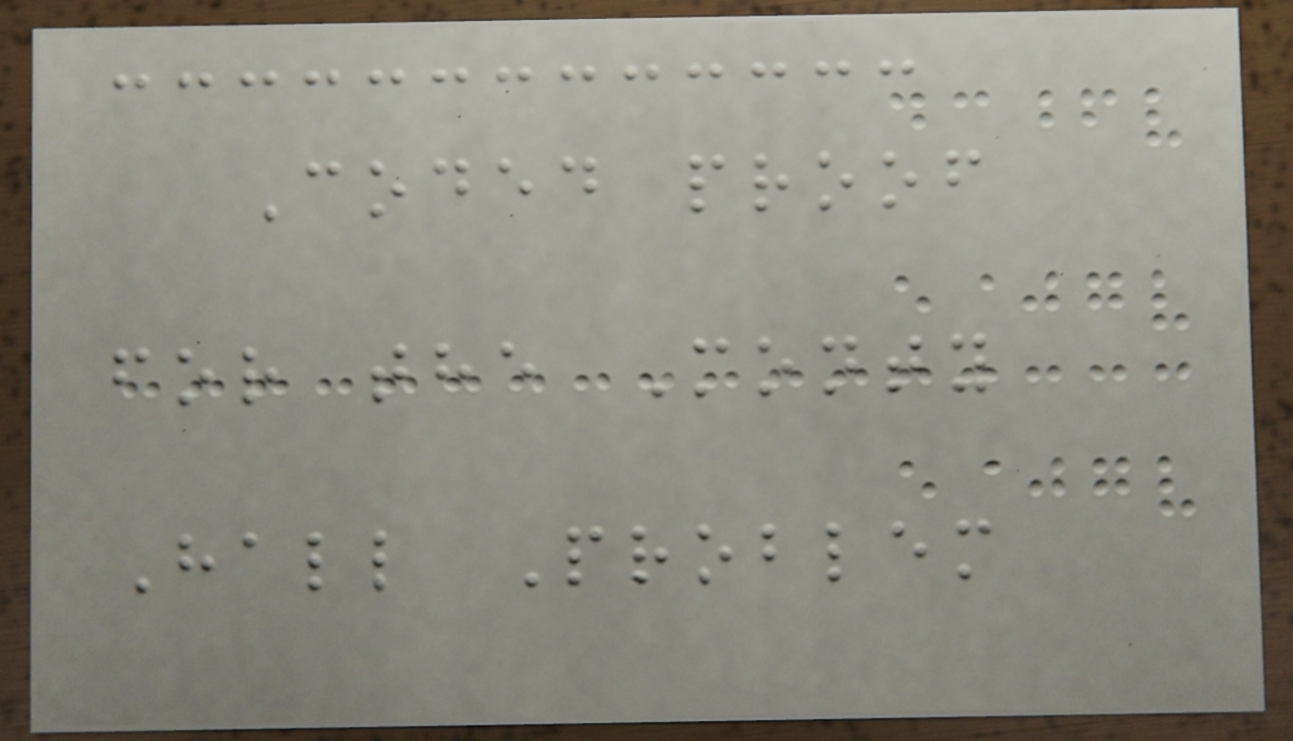Coded proof
for the Monty
Hall Problem
